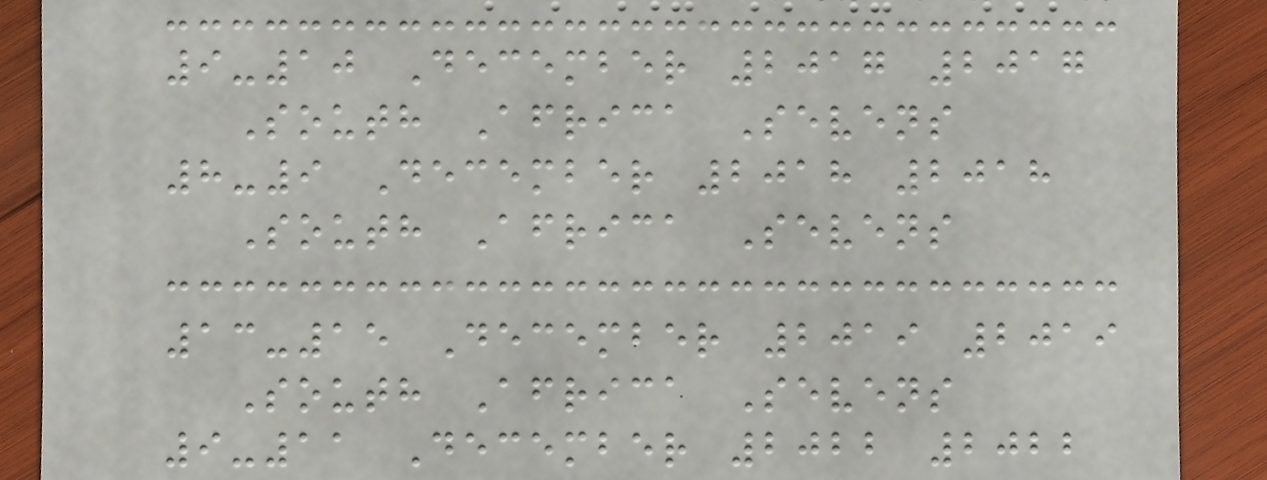9-10 December 2017 2017
South Africa Sevens
8-9 December 2018 2018
South Africa Sevens
13-15 December 2019 2019
South Africa Sevens
9-11 December 2022 2022
